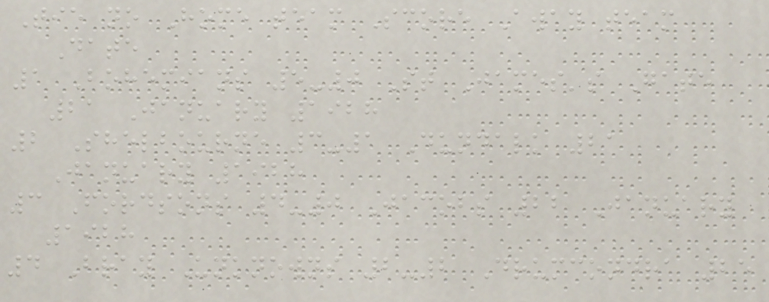Tie no Home team Score Away team
Date
1 Bohemians 5-0 St James's Gate
21 January 1928
2 Shelbourne 3-1 Dundalk 21
January 1928
3 Fordsons 4-0 Jacobs 22 January
1928
4 Bray Unknowns 2-2 Drumcondra 25
